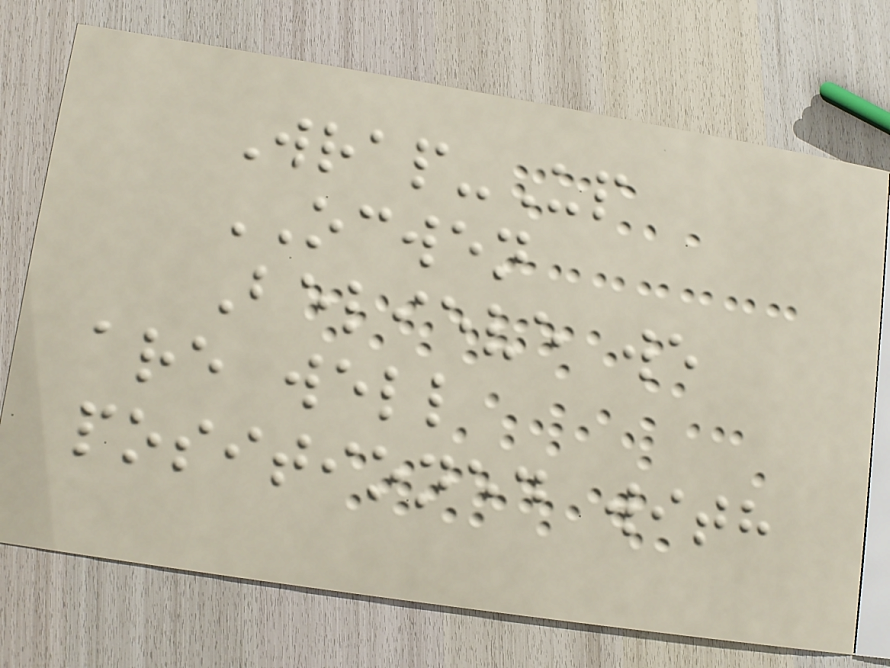Wrap-Up
OCWEN
Believe we
are well
positioned with
